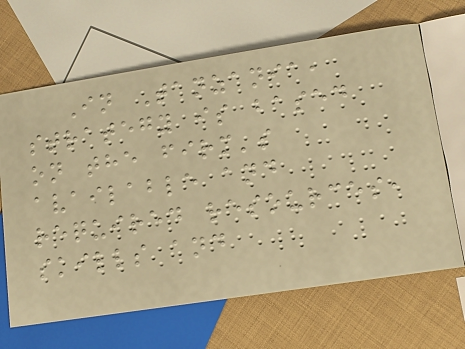In Tanzania,
strategy is based
on the firm's
available and
required resources,
skills and
